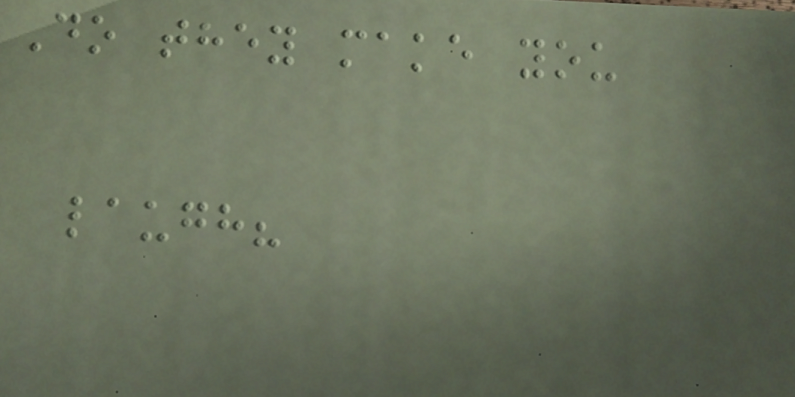Do they make you
laugh?
